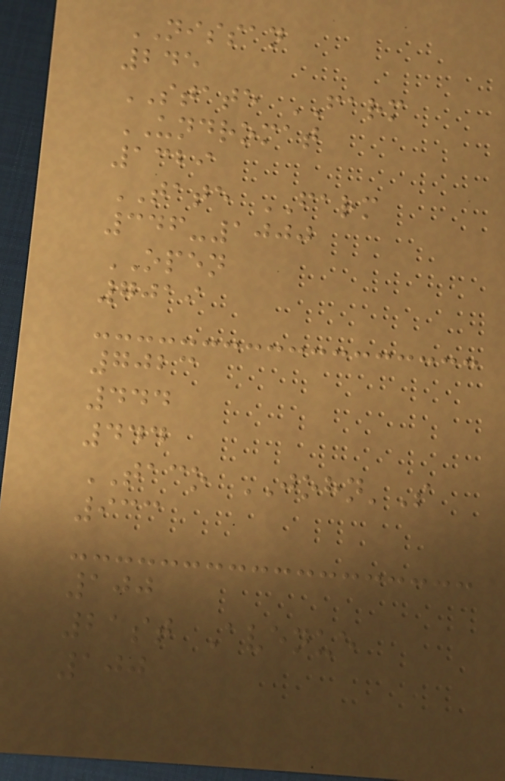NISSAN
245
STATE FARM
UNDROMAT
1329
TATE FARM
346-1000
OPEN
7019
7023
444
444
TACO JOHN'S
933
100
21st Avenue
100
